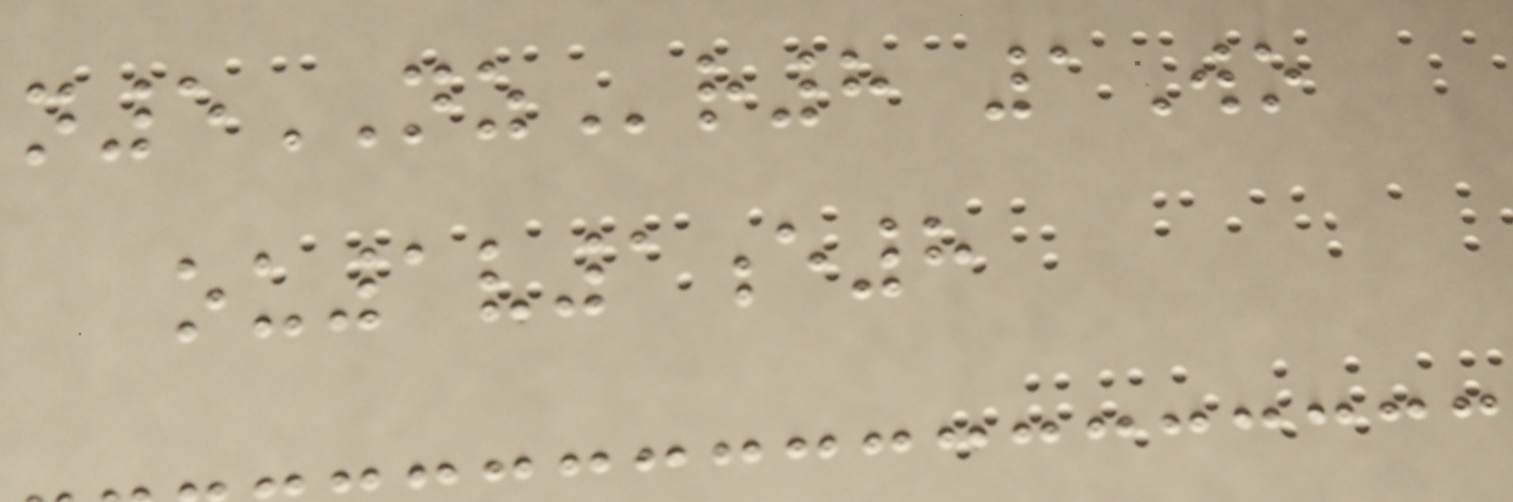n5NZr8 1Wo
ou1v1e8
